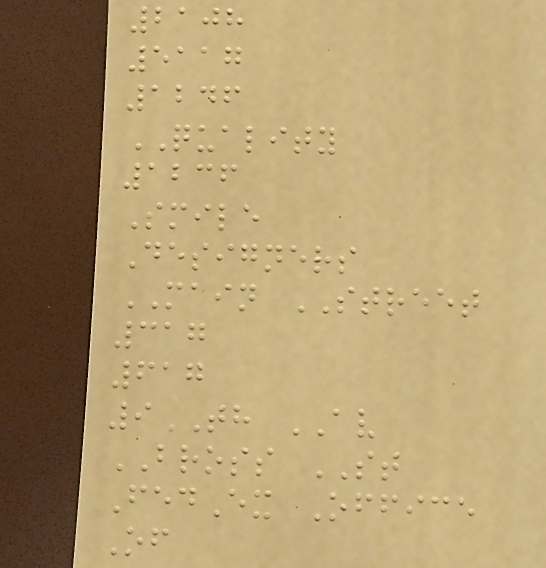2108
5117
1246
QUALITY
1236
Smile
Designers
MAIN STREET
317
617
9TH AV
BROSS ST
FedEx Office
Of
